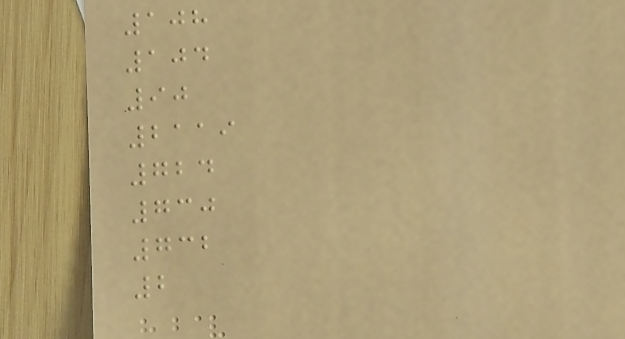108
104
90
2119
724
730
732
2
